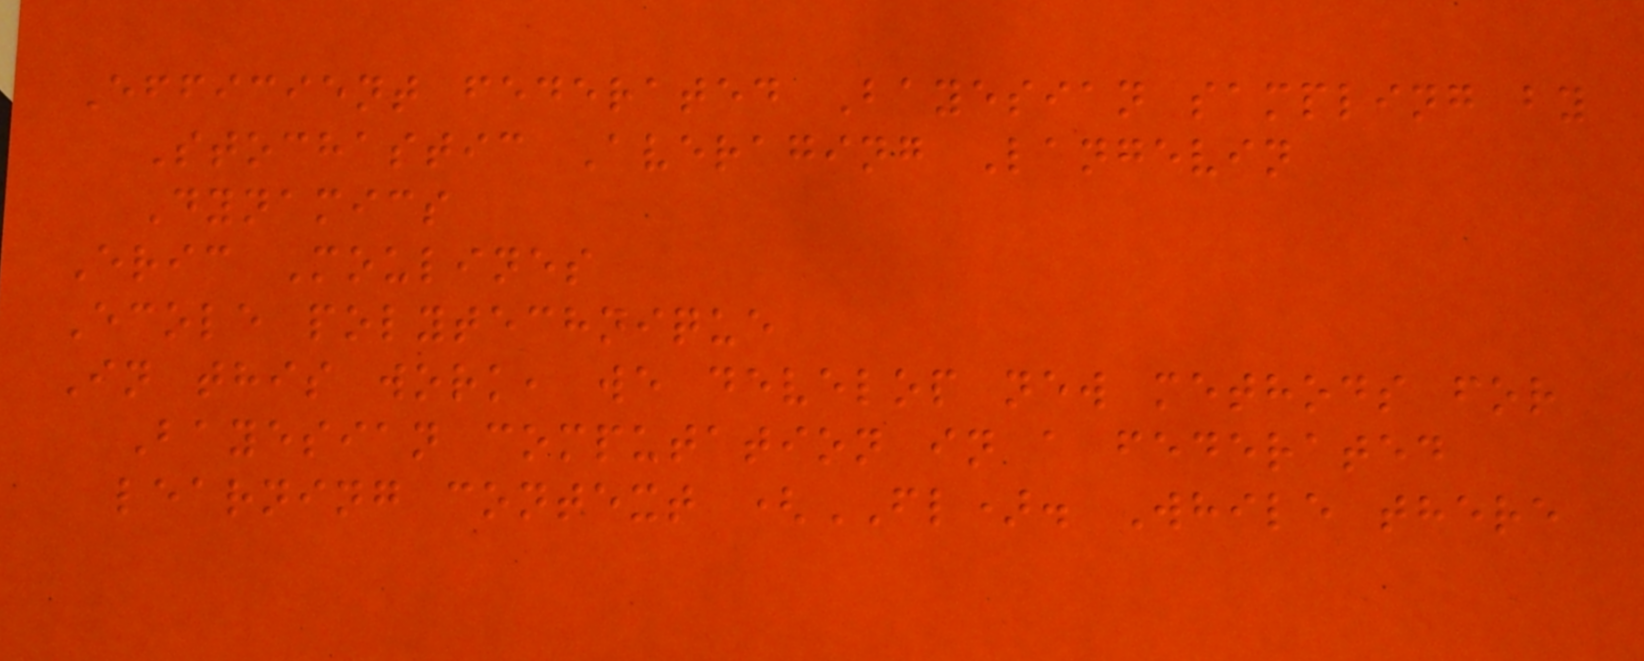Efficient federated Bayesian sampling by
Stochastic Averaging Langevin
Dynamics
Eric Moulines
Ecole polytechnique
In this work, we develop new methods for
Bayesian computation in a federated
learning context (FL). While there
